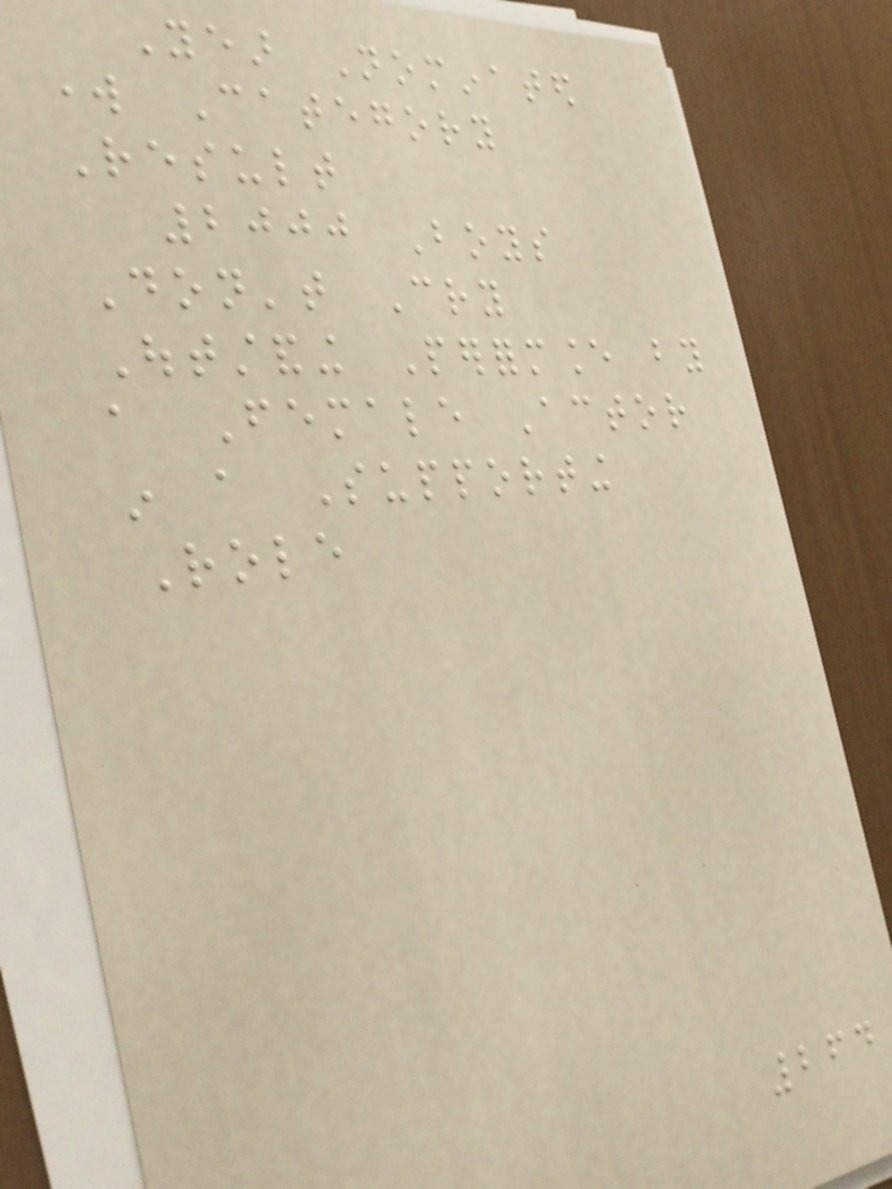Year Nominated
work Category
Result
2000 Boys
Don't Cry
Outstanding Performance by
a Female Actor
in a Supporting
Role
264
